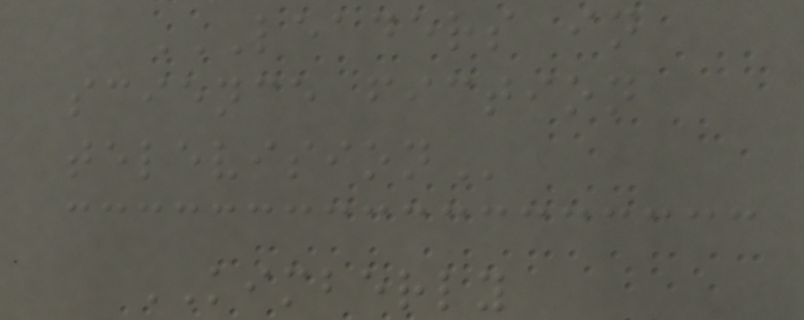LEADERS IN
SCIENCE FICTION
TELEVISION
KIMBERLY
